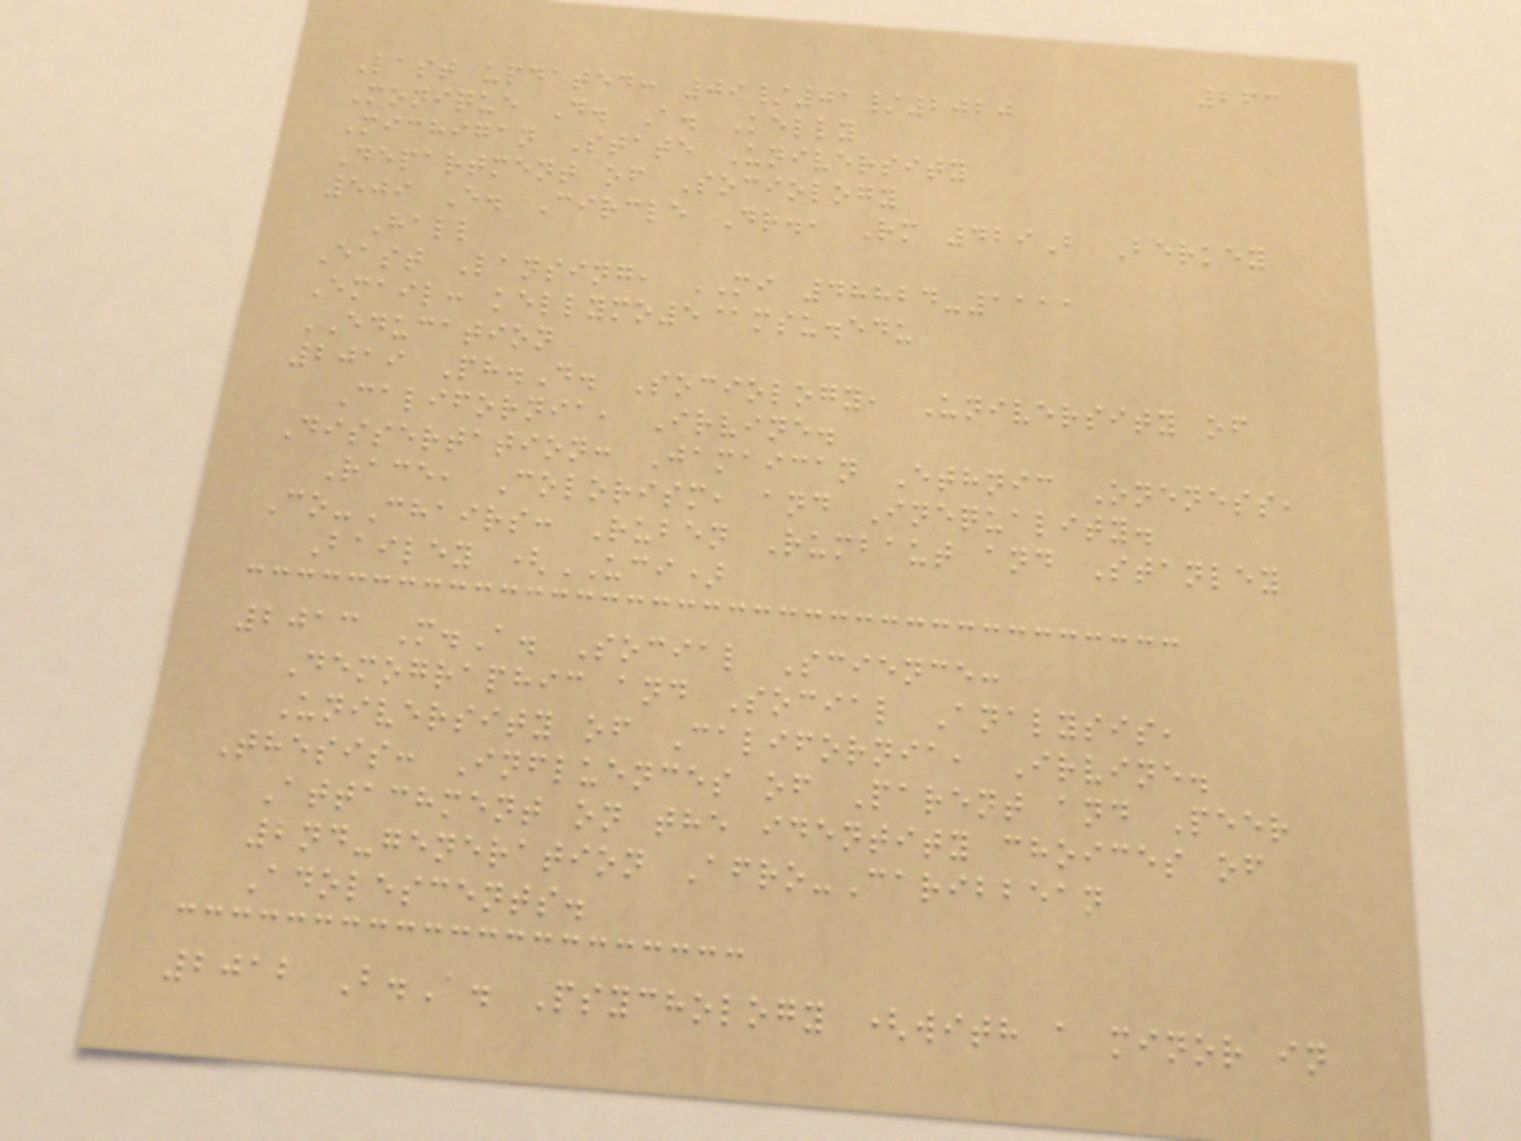263
Last updated: 09/01/2020
Monique D. A. Kelly
Michigan State University
Department of Sociology
509 E. Circle Dr., Rm 429B Berkey
Hall
East Lansing, MI 48824-1111
Email: kellymo5@msu.edu
EDUCATION
2019 Ph.D. Sociology, University of
California, Irvine.
Dissertation: Jamaican Ethnic Oneness,
Race, Colorism, and Inequality.
Co-Chairs: Ruben Rumbaut and Stanley
Bailey (UCI)
2013 M.A. Social Science:
Demographic and Social Analysis,
University of California, Irvine.
Thesis: Influences of Parent and Peer
Attachment on the identity choices of
2nd-generation Afro-Caribbean
Adolescents.
2012 B.A. Psychology (with a minor in
